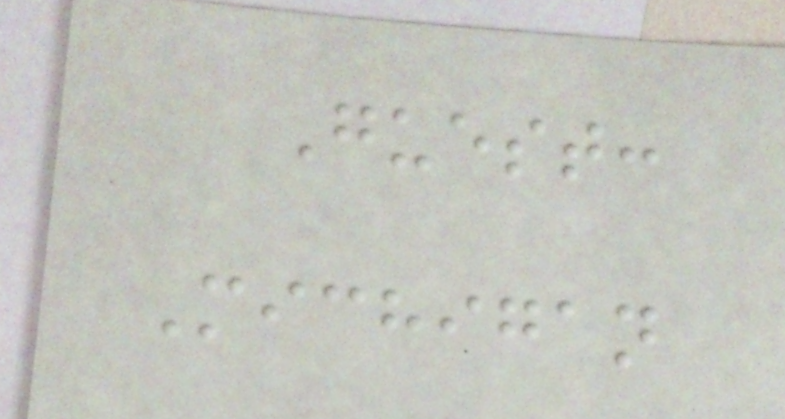Guest:
Michigan
